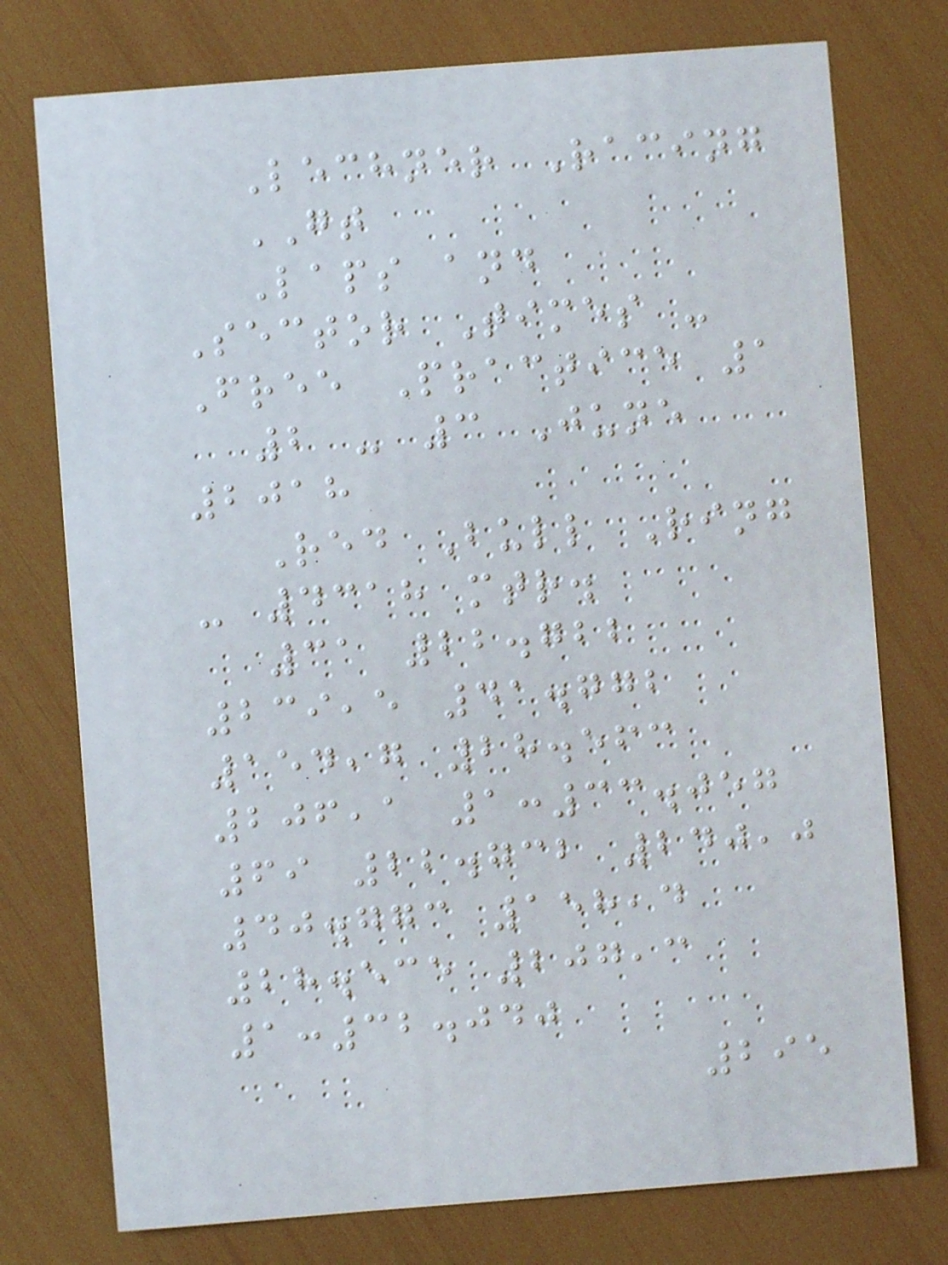Lechner Racing
GT
Laps and
Sector Times -
Free Practice 1
2 - 3 June
2018
Red Bull Ring
- 4318 mtr.
31 22.722
239,5 41.772
154,7 28.563
206,1 1:33.057
69 22.732 240,0
40.773 158,4
28.535 207,3
1:32.040
295
